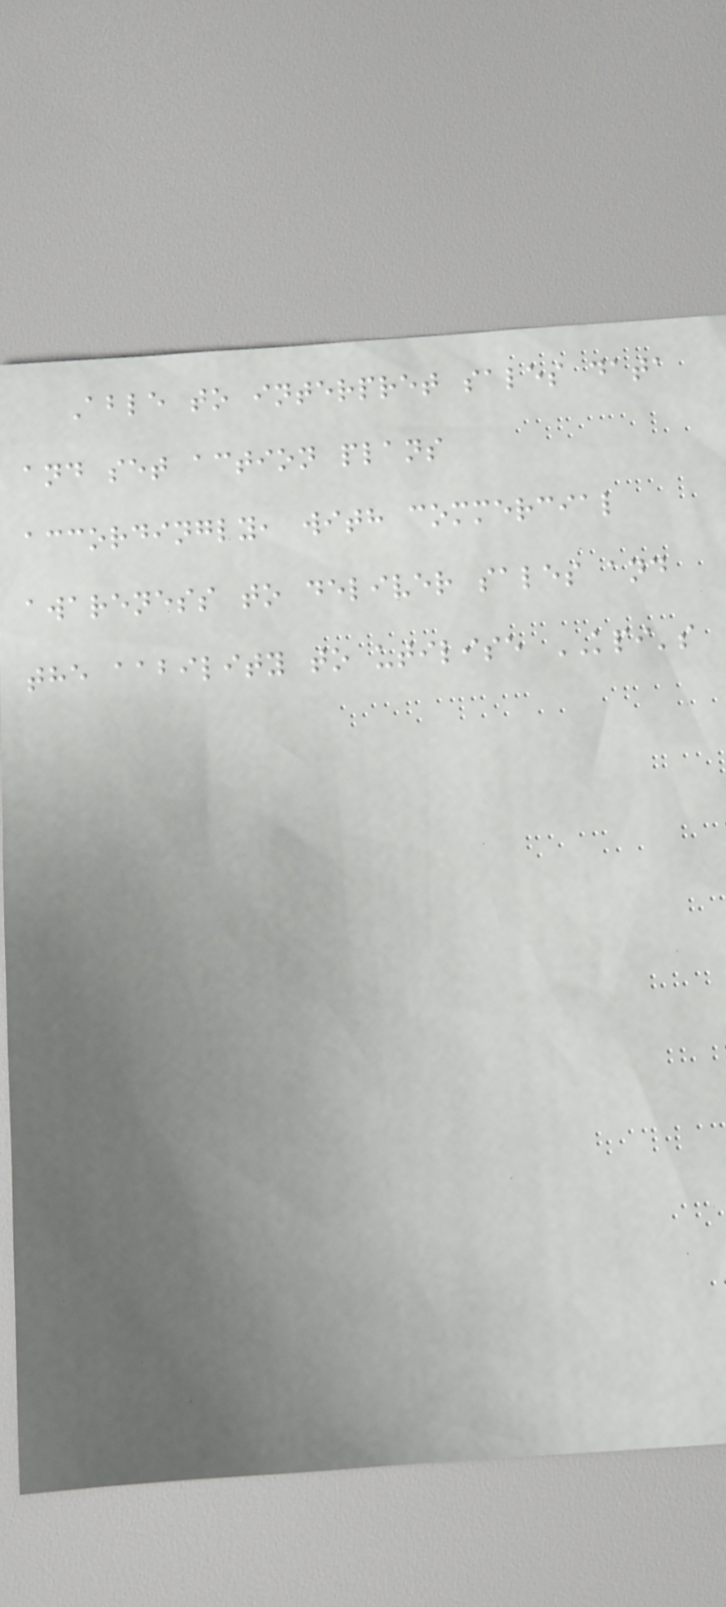Able to interpret sales data
and set action plans
accordingly, with commercial
awareness to deliver sales and
the aability to utilise KPI's
